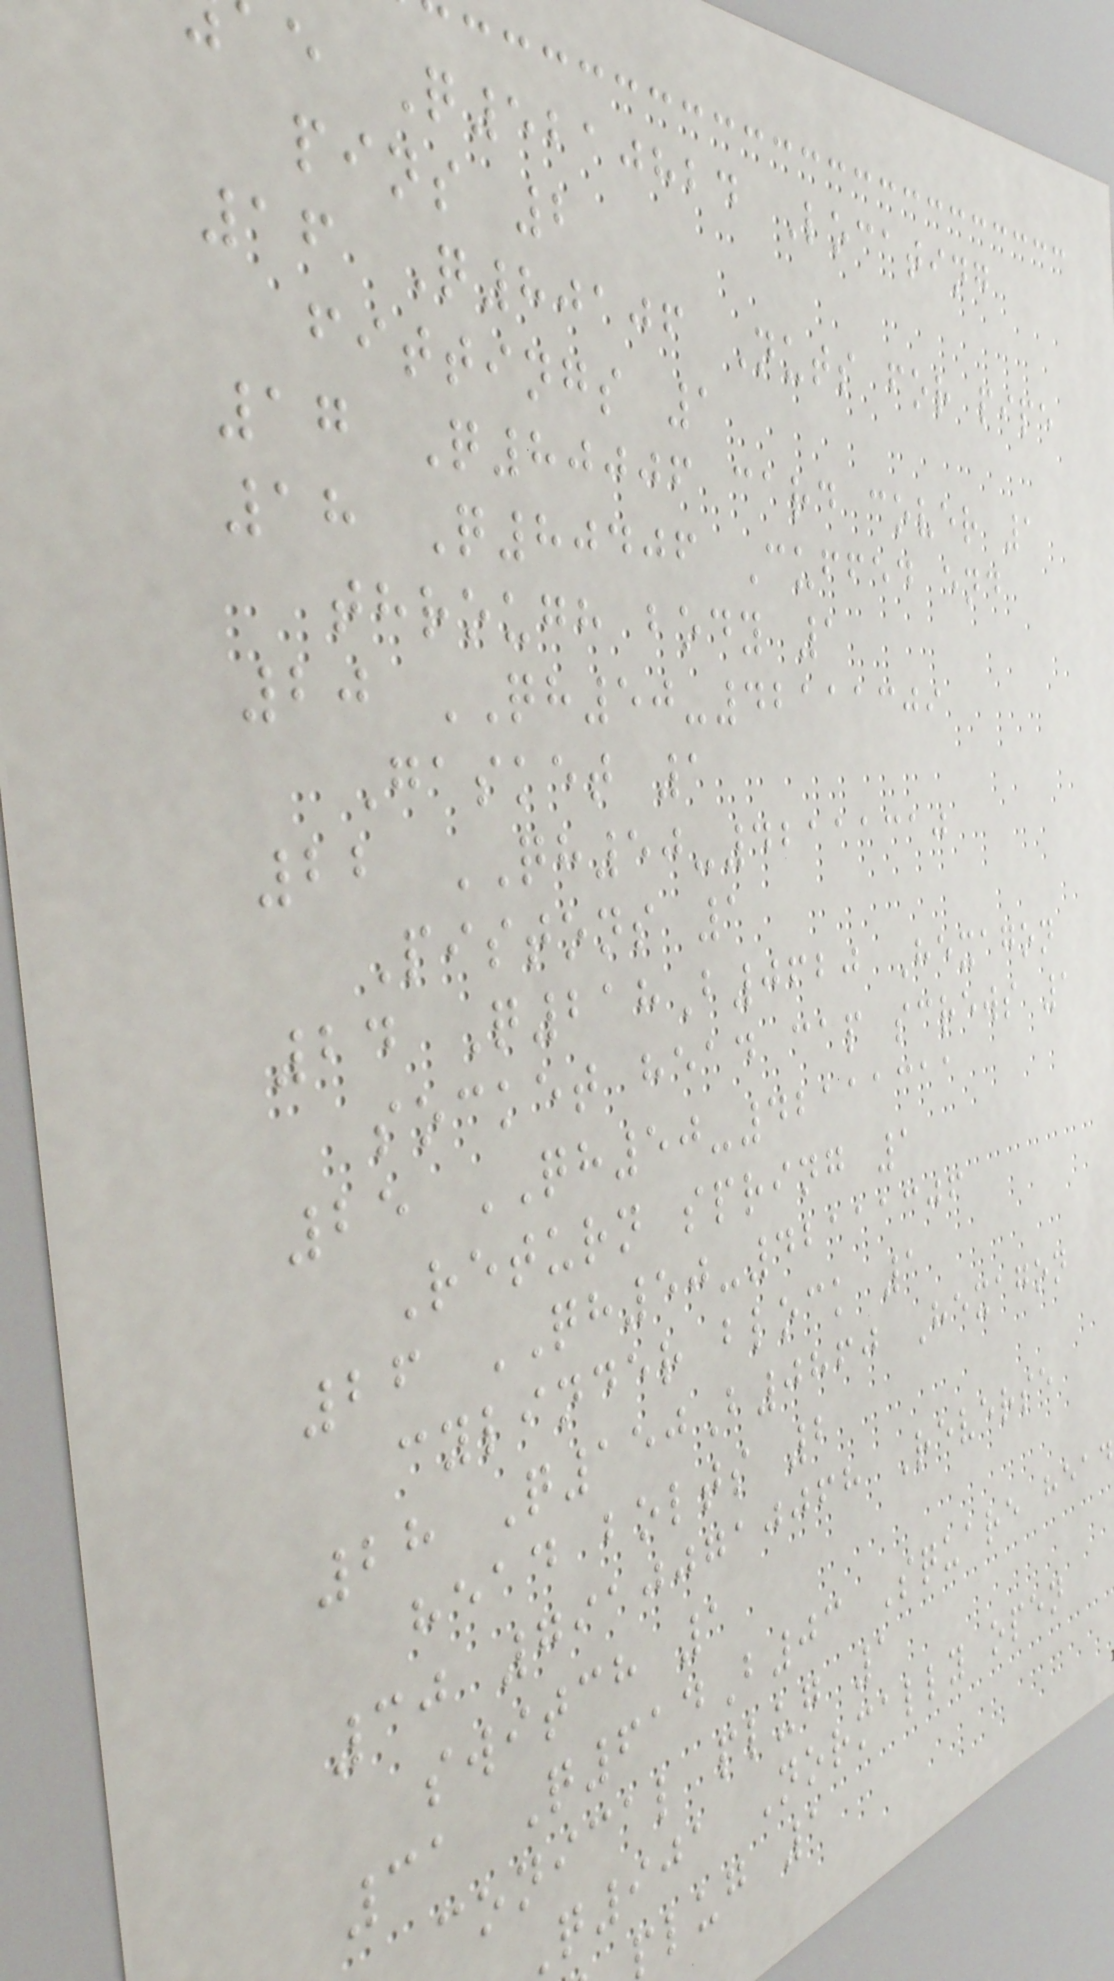e Q5210824 Locating
pins 2
16 Q80106 Nuts for pipe
fittings 1
17 Q80006 card cover 1
18 Q80406 Cuffed end
through body 1
20 QH50-42111309
Gasket 1
22 QH50-42111310
Pistons 1
24 Q218B0620 Hexagon
socket head cap screws 1
25 QH50-42111311
Return spring 1
26 QH50-42111306
cylinder block 1
28 Q150B0860 Hexagon
head bolts 2
30 79100710068 Reverse
switch 1
31 Q614B03 Square head
conical plug 1
q901 Normally open
plug 1
